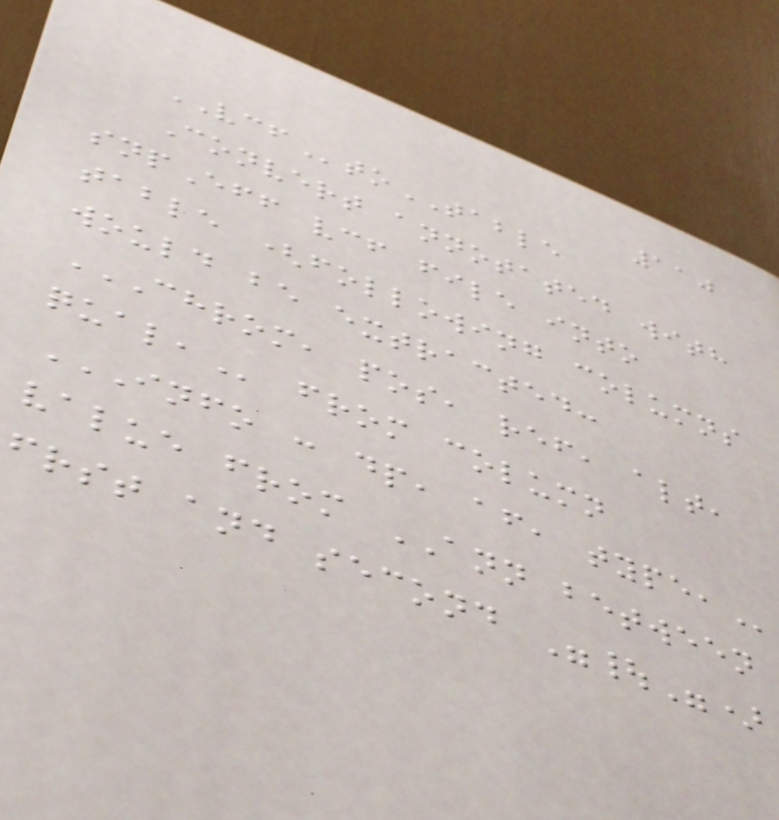110
VCFtoTABLE
Convert annotated with
snpEff vcf file into
table (following columns
would be extracted:
CHROM, POS, REF, ALT,
QUAL, from column
INFO : DP, AF, TYPE,
value from ANN between
frst and second "|")
